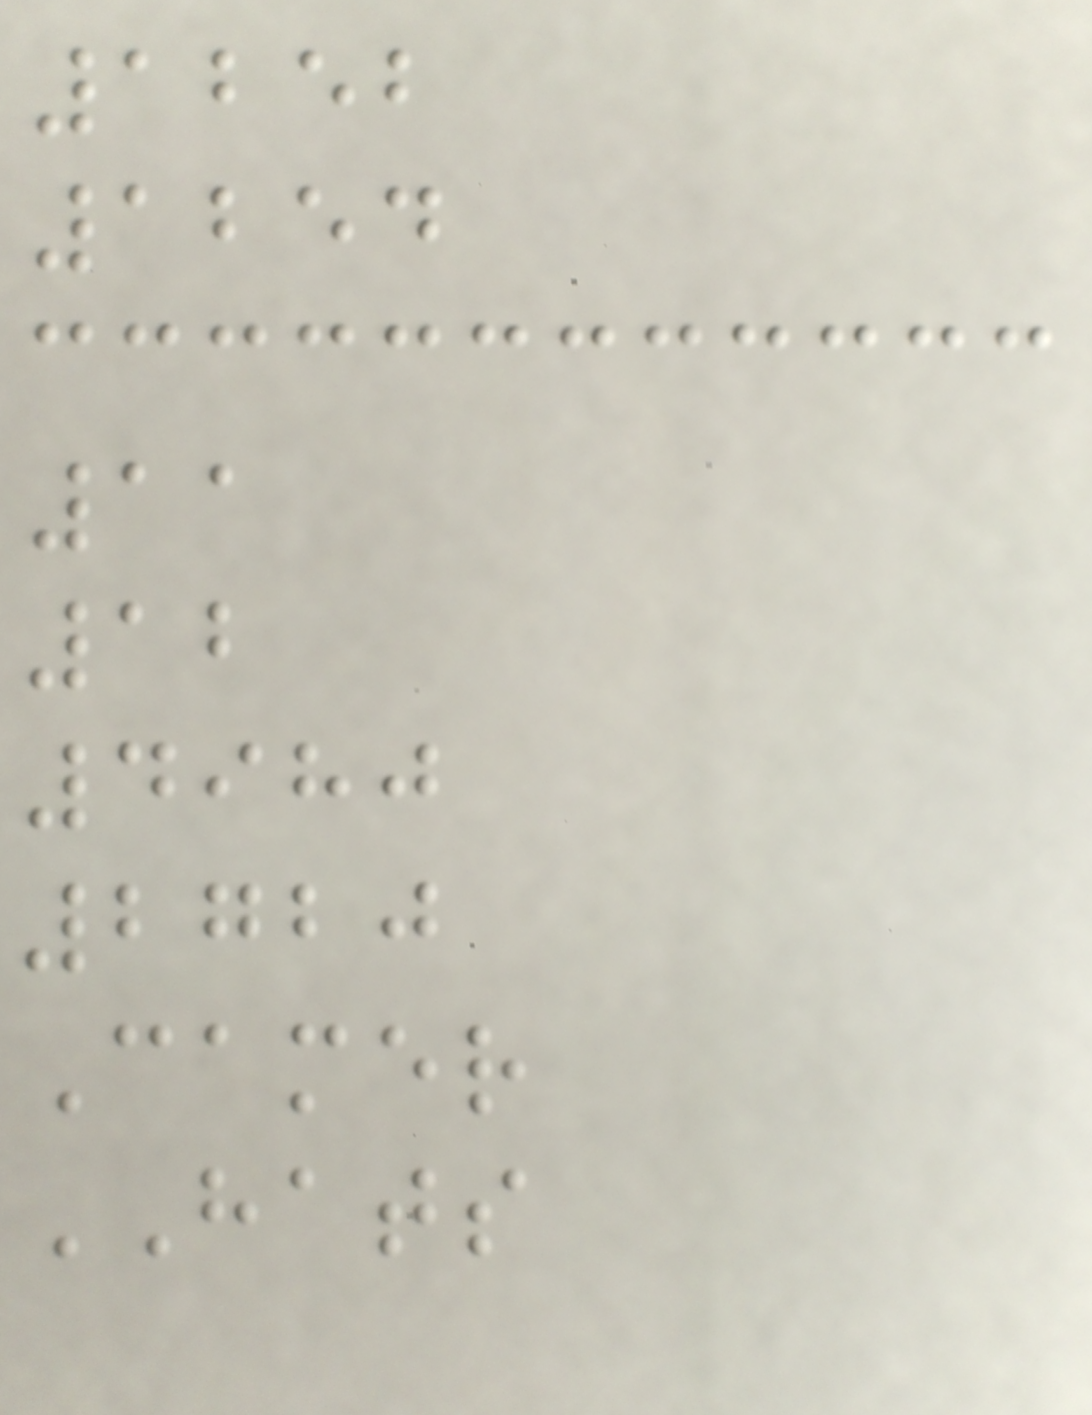1252
1254
11
12
4980
2720
Camer
HATS
